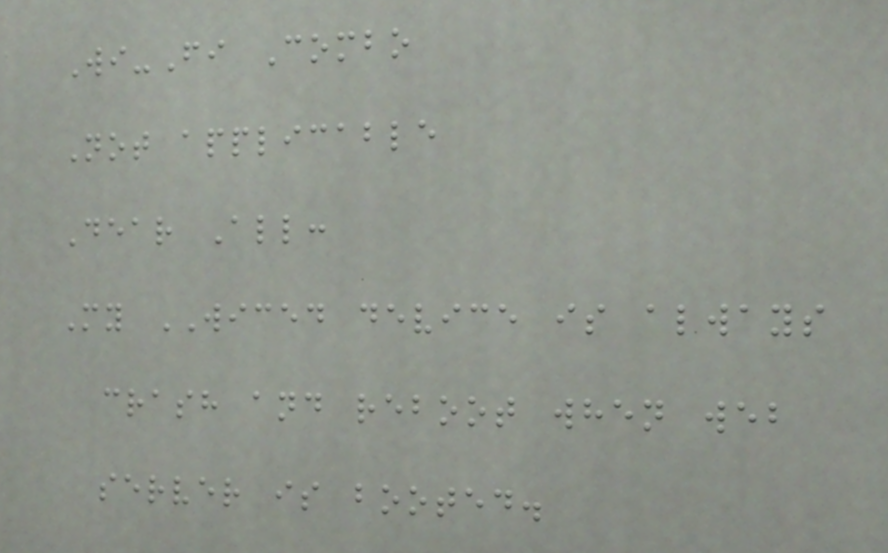Wi-Fi Combo
Not applicable
Dear All:
My WICED device is always
crash and reboot when web
server is booted.
